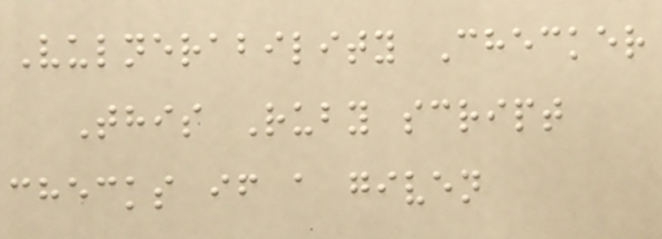Vulnerability Checker
This Ruby script
checks if a given
